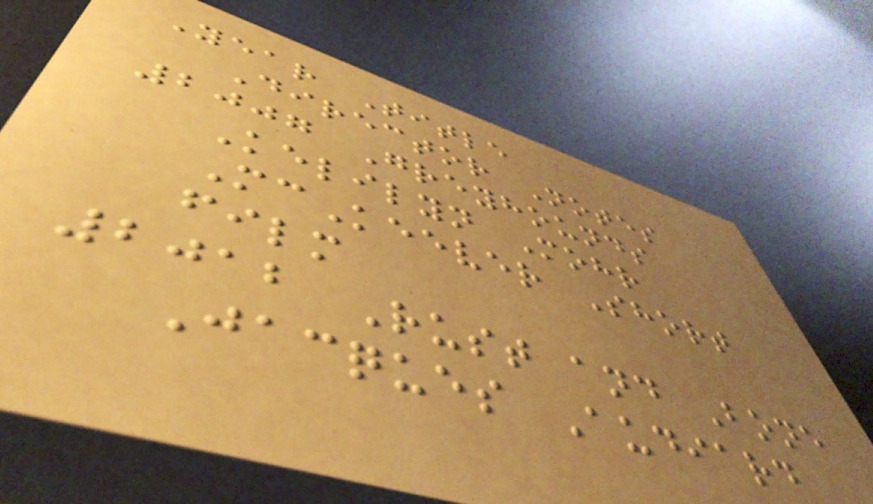Year Title
Director Notes
2007 Greyhounds
Kelilyn Mohr
McKeever Short
film
2012 Rust and Bone
Jacques Audiard
